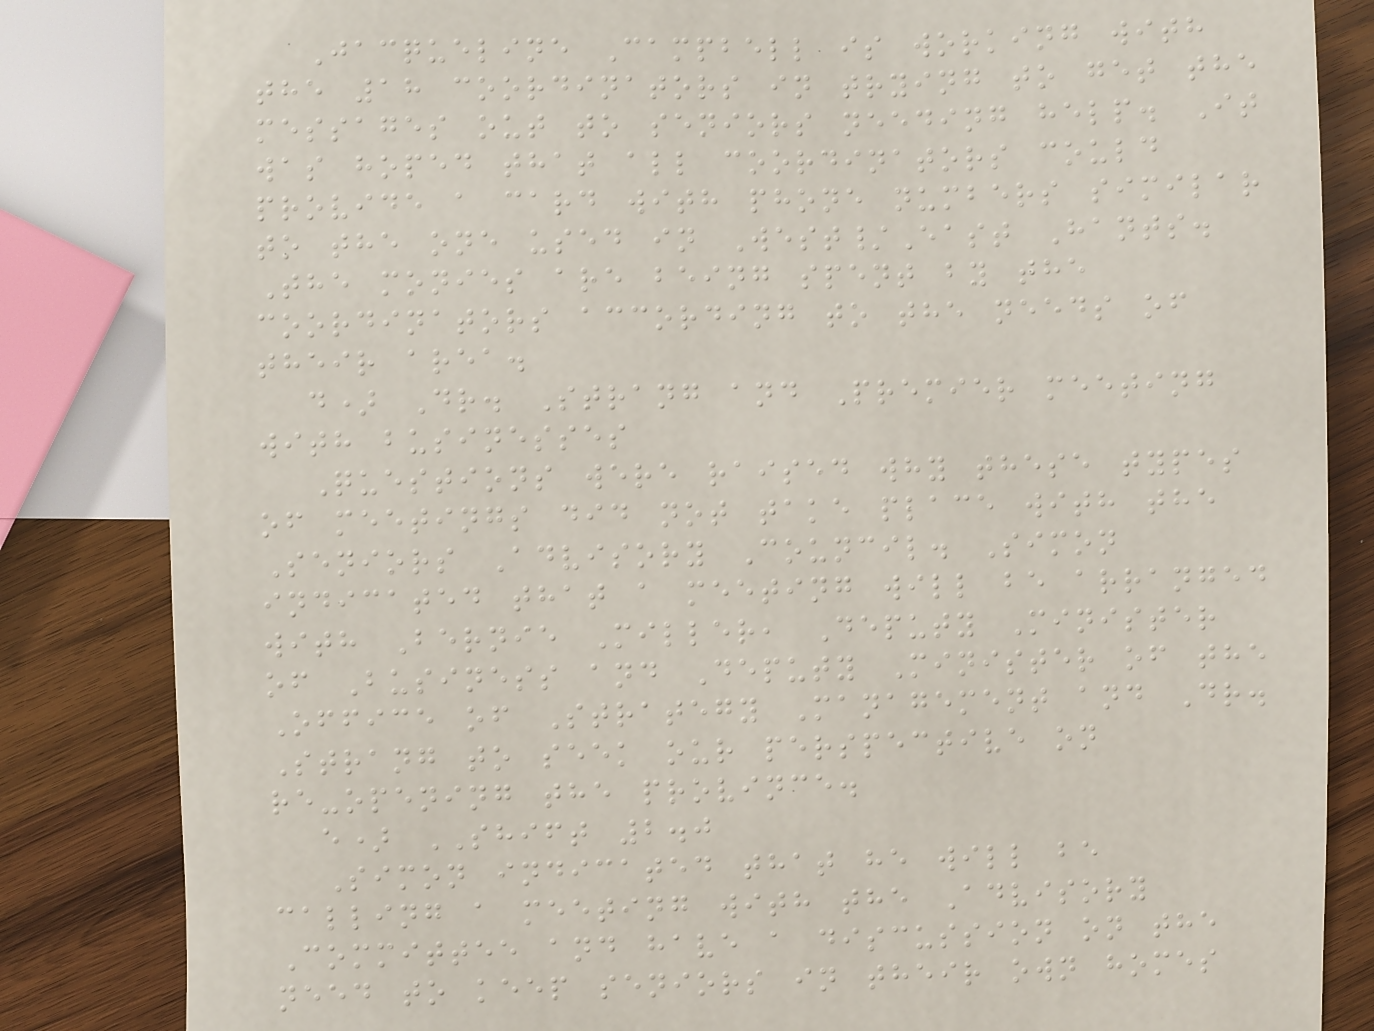Jacqueline Campbell is working with
the 18 coordinators in trying to get the
messages out to seniors needing help. It
was hoped that all coordinators could
provide a card with phone numbers similar
to the one used in West/East Hants.
The monies are being spent by the
coordinators according to the needs of
their area.
d) Dr. Strang and Premier meeting
with businesses
Questions were raised why these types
of meetings did not take place with the
Seniors Advisory Council. Simon
indicated that a meeting will be arranged
with Bernie Miller, Deputy Minister
of Business and Deputy Minister of the
Office of Strategy Management and Dr.
Strang to seek our perspective on
re-opening the province.
e) SHIFT 2.0
Simon indicated that he will be
calling a meeting with the Advisory
Committee and have a discussion on the
need to keep seniors in their own homes
